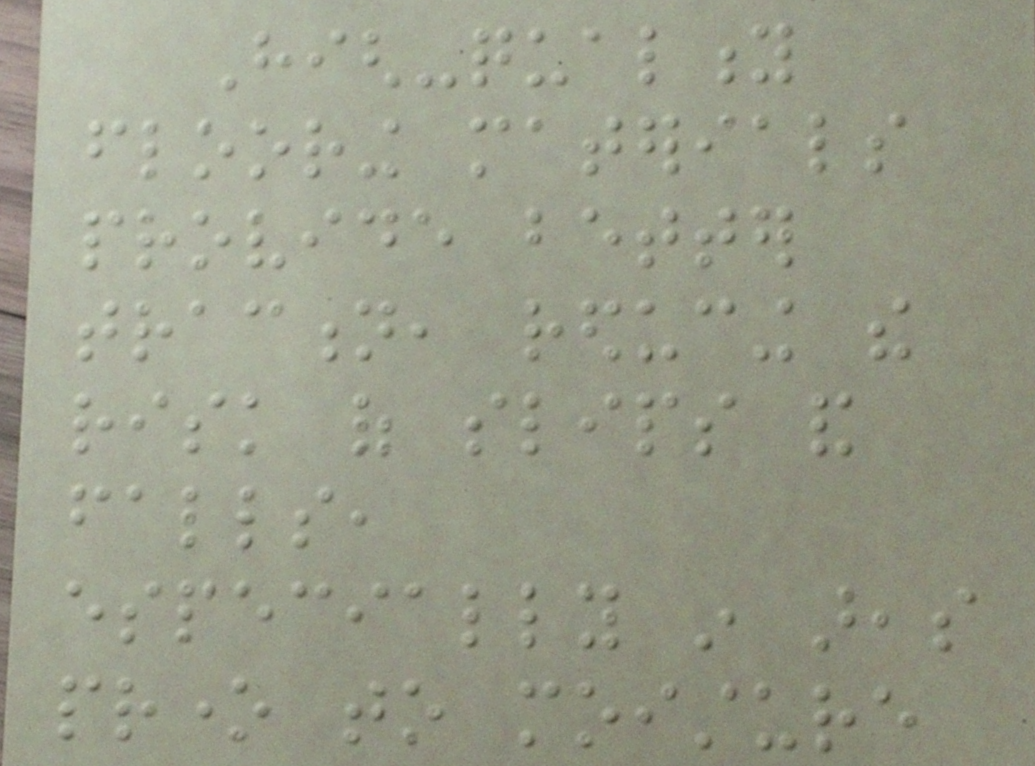High-quality
flooring materials
provide better
traction, reducing the
risk of slips and
falls,
especially in areas
prone to moisture
